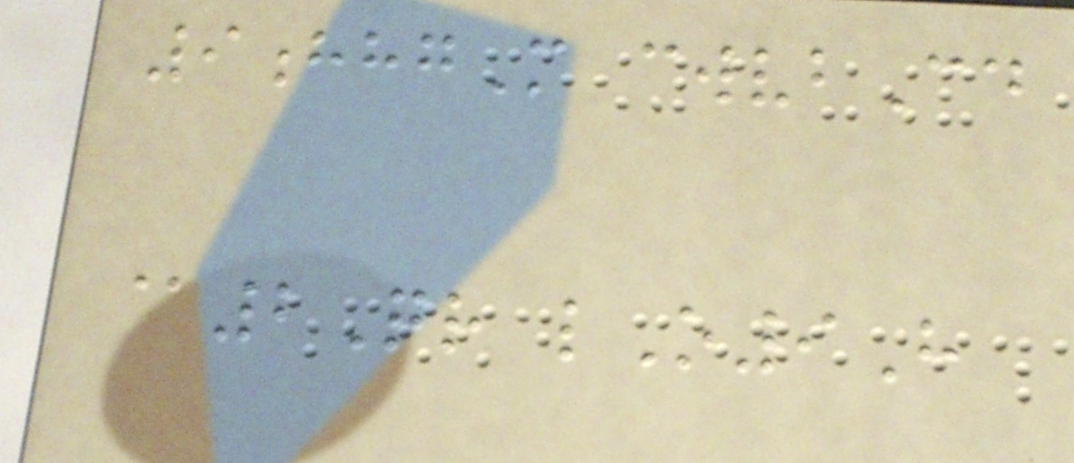9hhgM cwvbCd
@2Qr lO9H
